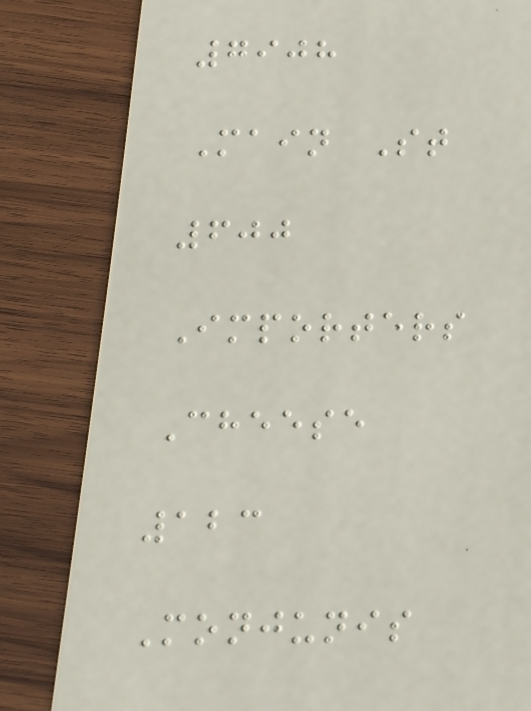7908
Main St
600
Importers
Cheese
123
Monjunis
